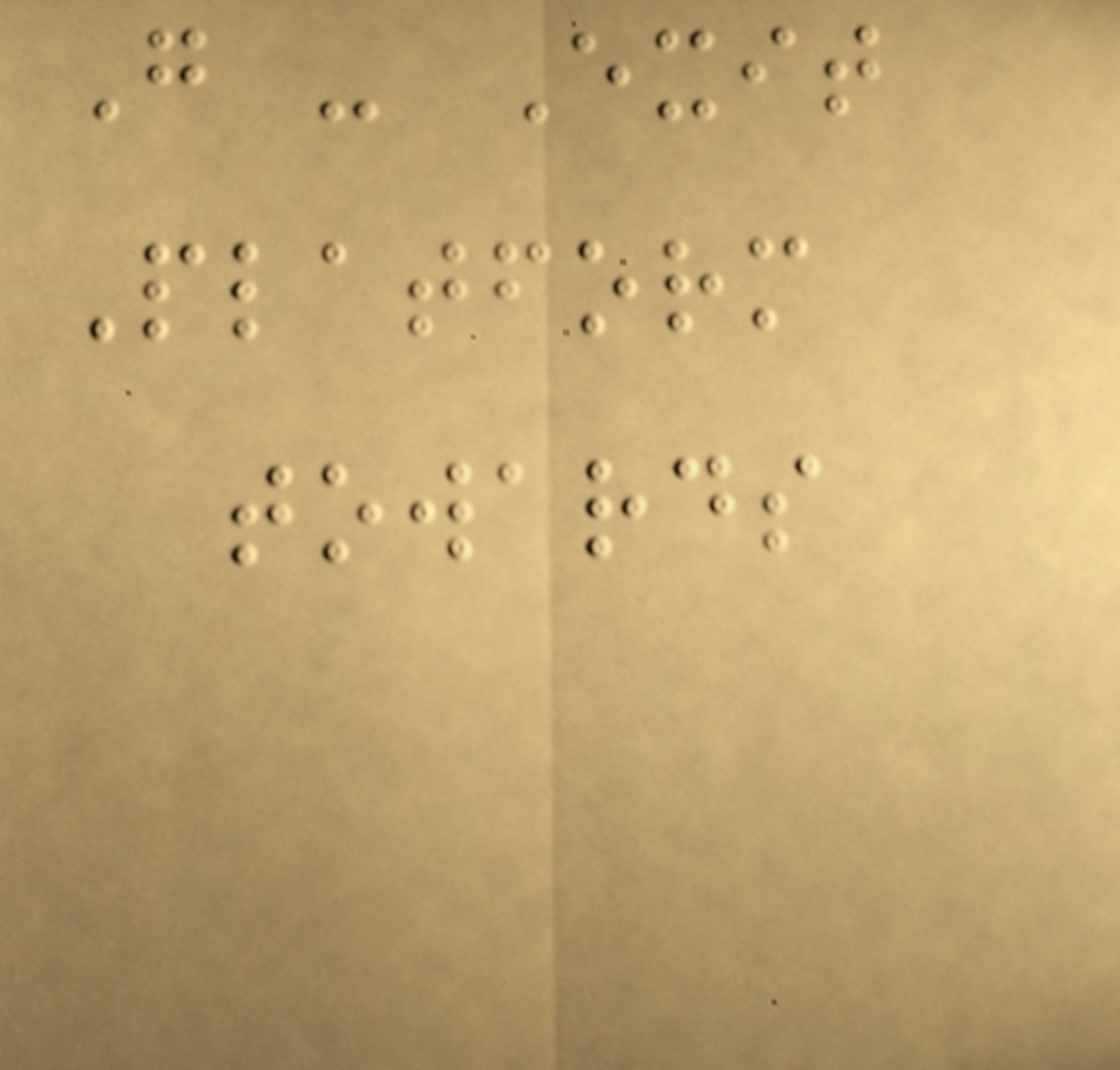G - Exit
Platform
towards
